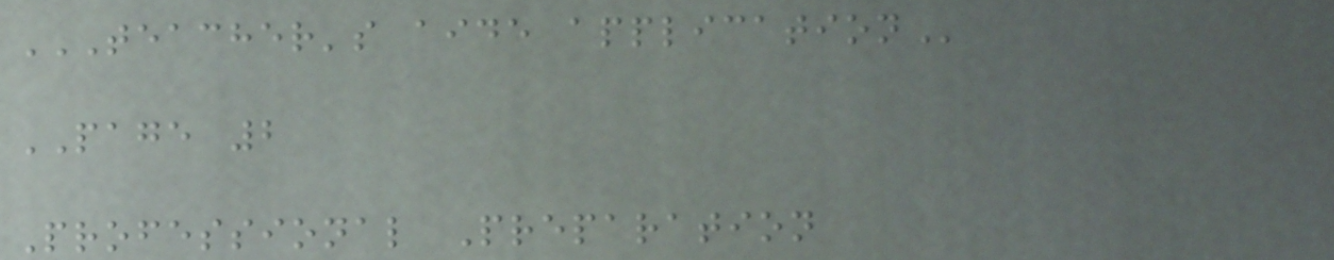TEACHER'S AIDE APPLICATION
PAGE 2
Professional Preparation
